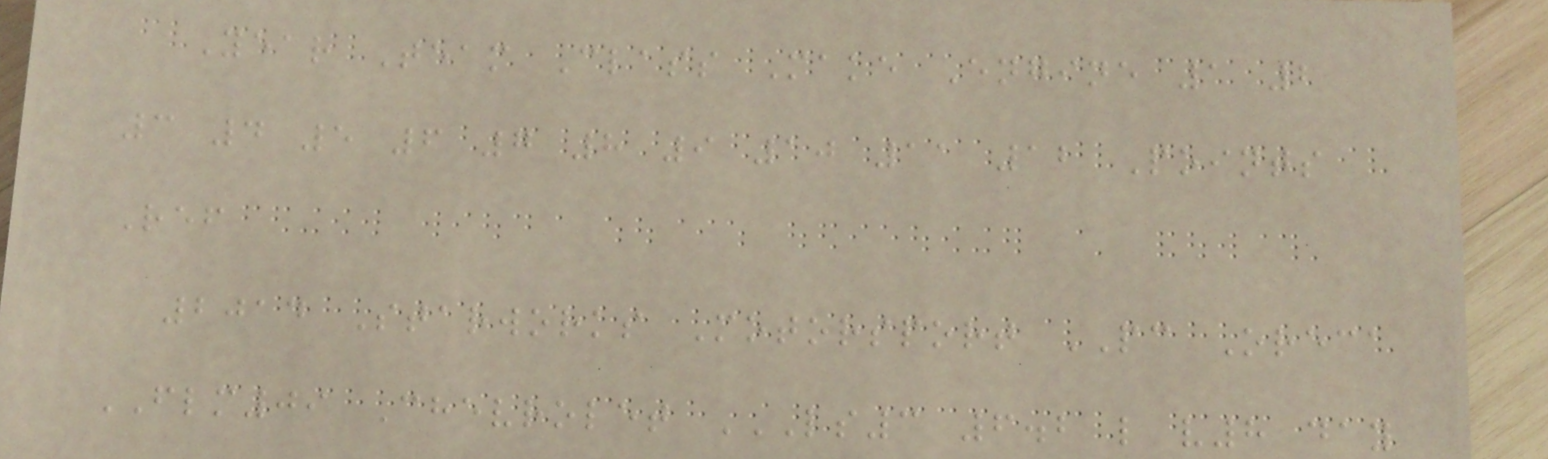Year Team Class Make Engine 1 2
3 4 5 6 7 8 9 10 11 12 Points
Ref
2014 Starworks Motorsport PC Oreca
FLM09 Chevrolet LS3 6.2 L V8 DAY
